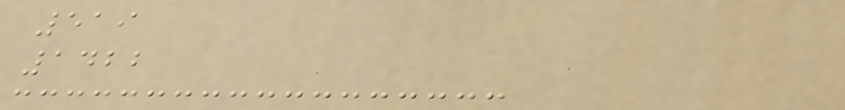519
1422
